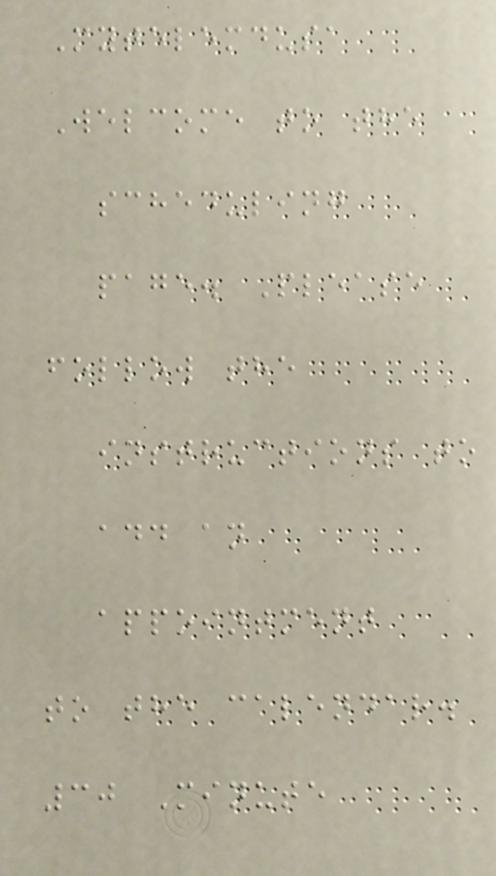Mytelemdusa
Welcome to the
scheduling
page. Please
follow the
instructions to
add an
appointment
to the calendar.
30 Minute
